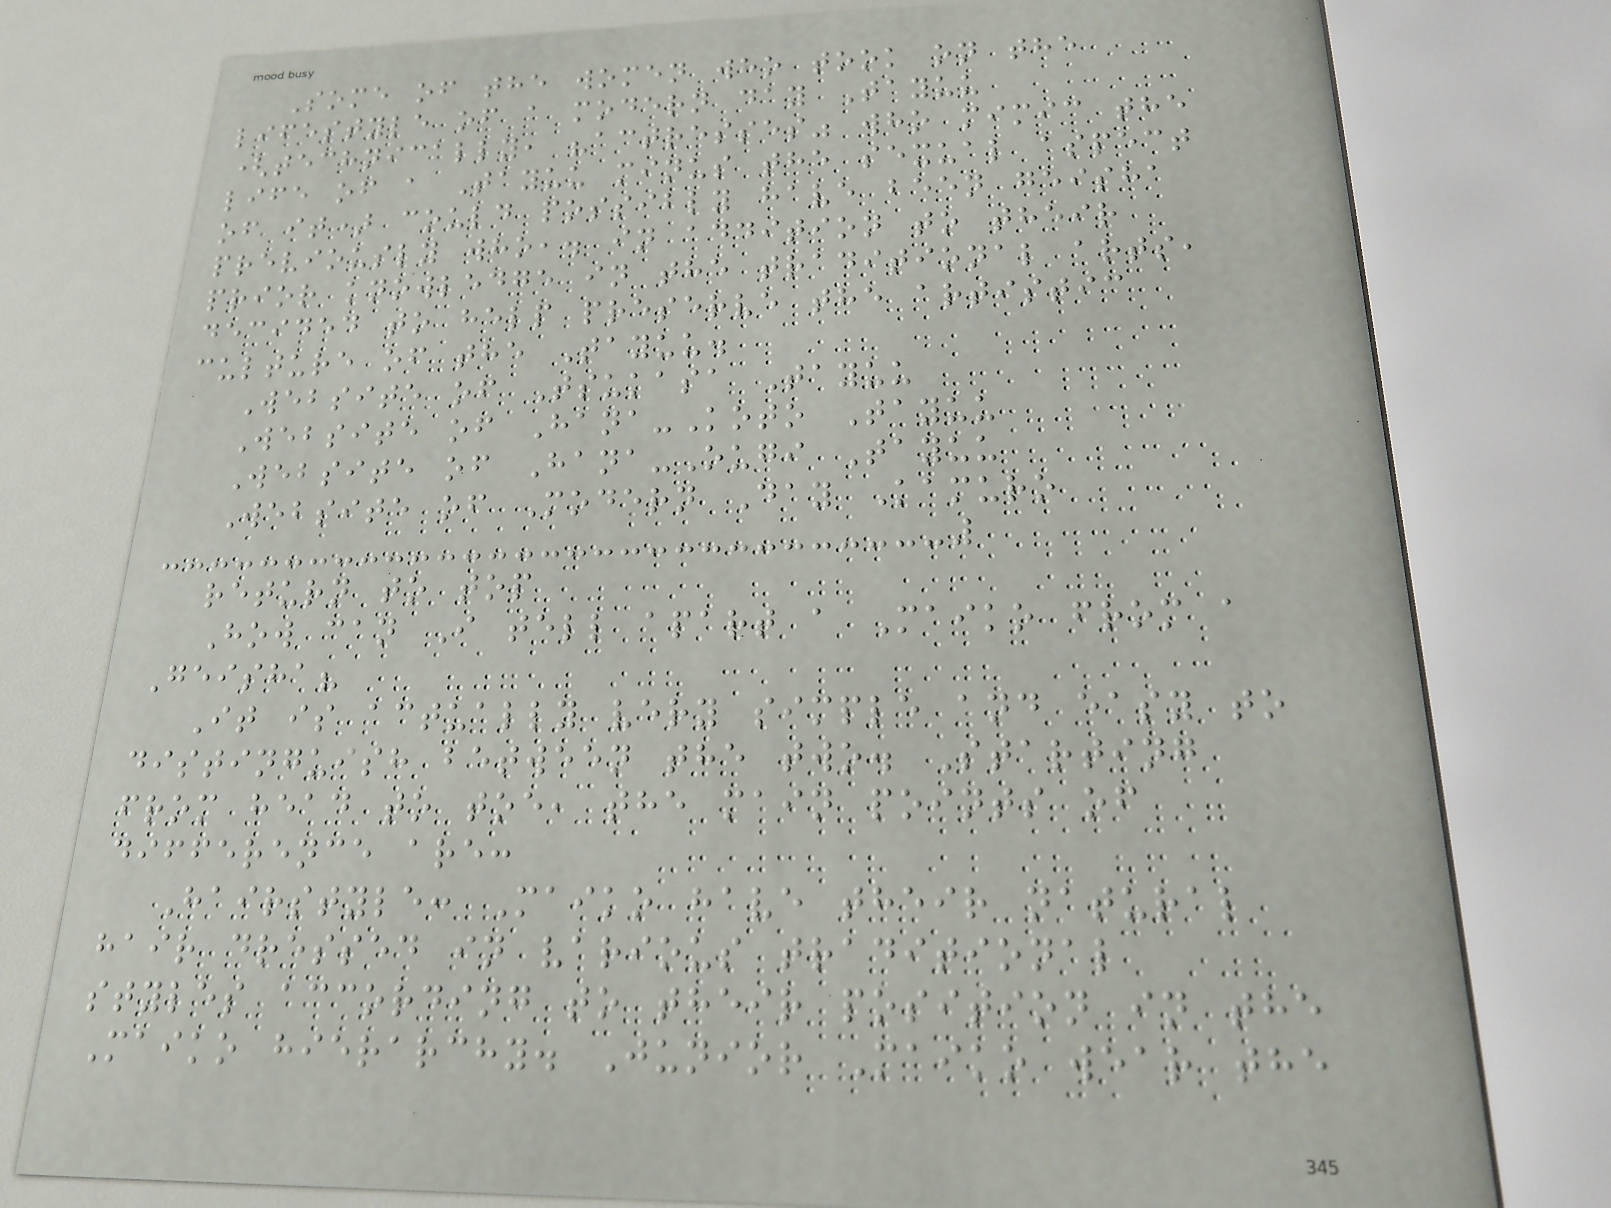Some of the women who took on the
lifestyle of a modern day Tayuu
(technically, "actresses" who mimic the
life of a Tayuu minus the sexual aspect
of it) could possibly have been geisha
previously who,. in addition to their
prior knowledge in the traditional arts,
decided to help preserve the artistic
culture of the Tayuu.
Website of Tsukasa Tayuu
Website of Hana-Koto Tayuu
Website of Hana-Ougi Tayuu
Website of Modern Day Kamuro
return to top
How can I tell apart a Maiko from a
Geisha?
It is actually very simple and easy to
distinguish between the two. Starting
from head to toe, the main points of
difference are:
Hairstyle: Maiko have their natural
hair dressed in various traditional
styles according to their position in the
Maiko hierarchy. Junior Maiko wear the
